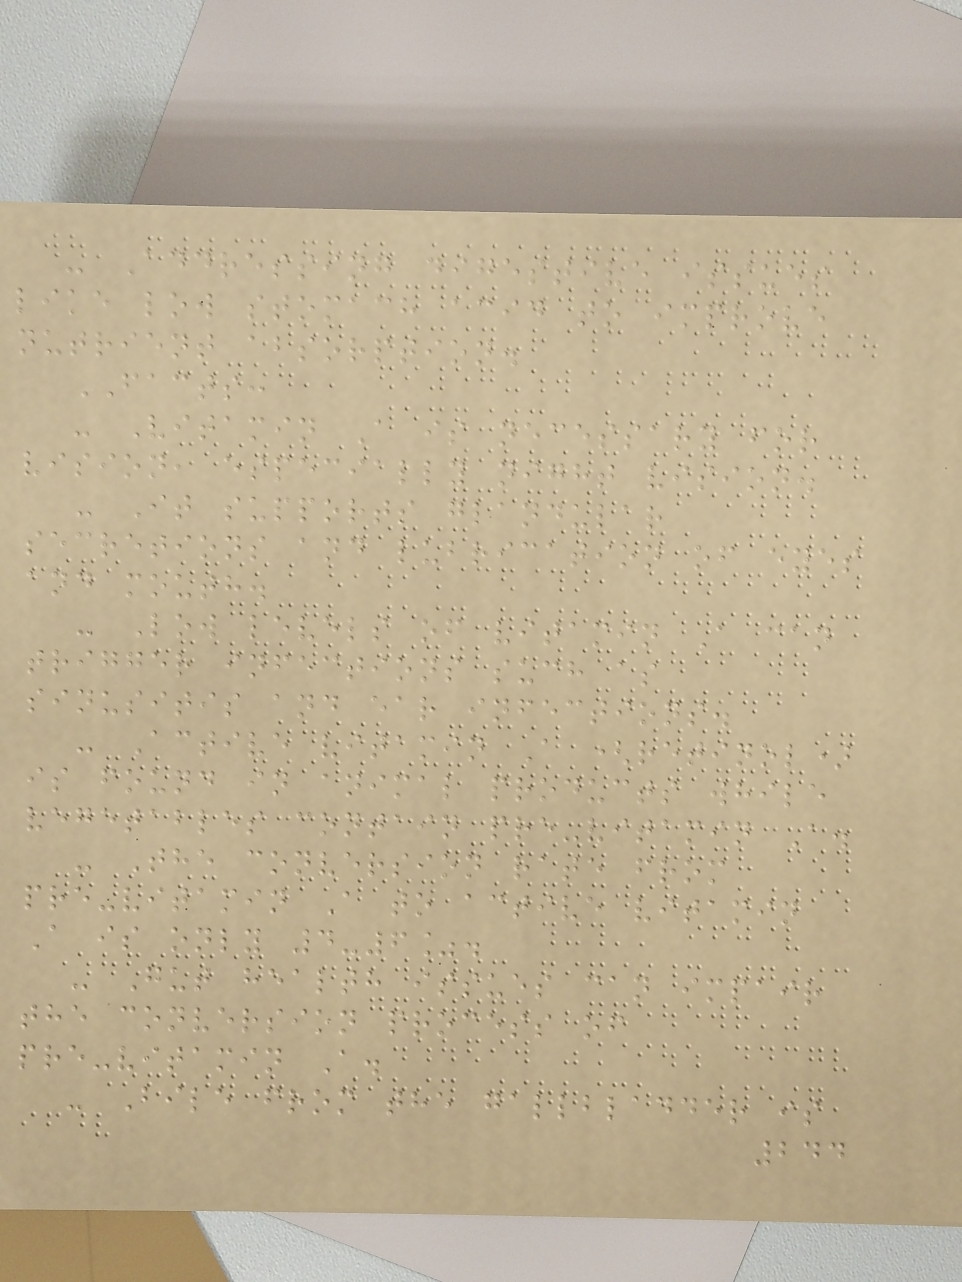- Addressing digestive issues
like low stomach acid to improve
nutrient absorption.
FACTS:
- Vitamin A is necessary for
vision, especially night vision.
- It supports glandular
secretions and lubrication of eyes
and mouth.
- Low levels of vitamin A can
trigger infections such as
sinusitis and ear infections.
- Active vitamin A (retinol)
is found in animal products while
vegetables contain pre-vitamin A.
- The conversion rate from
pre-vitamin A to active vitamin
A is only 4-6%.
- Gut health issues can impair
the conversion process of
pre-vitamin A.
- Bile from the gallbladder is
244
